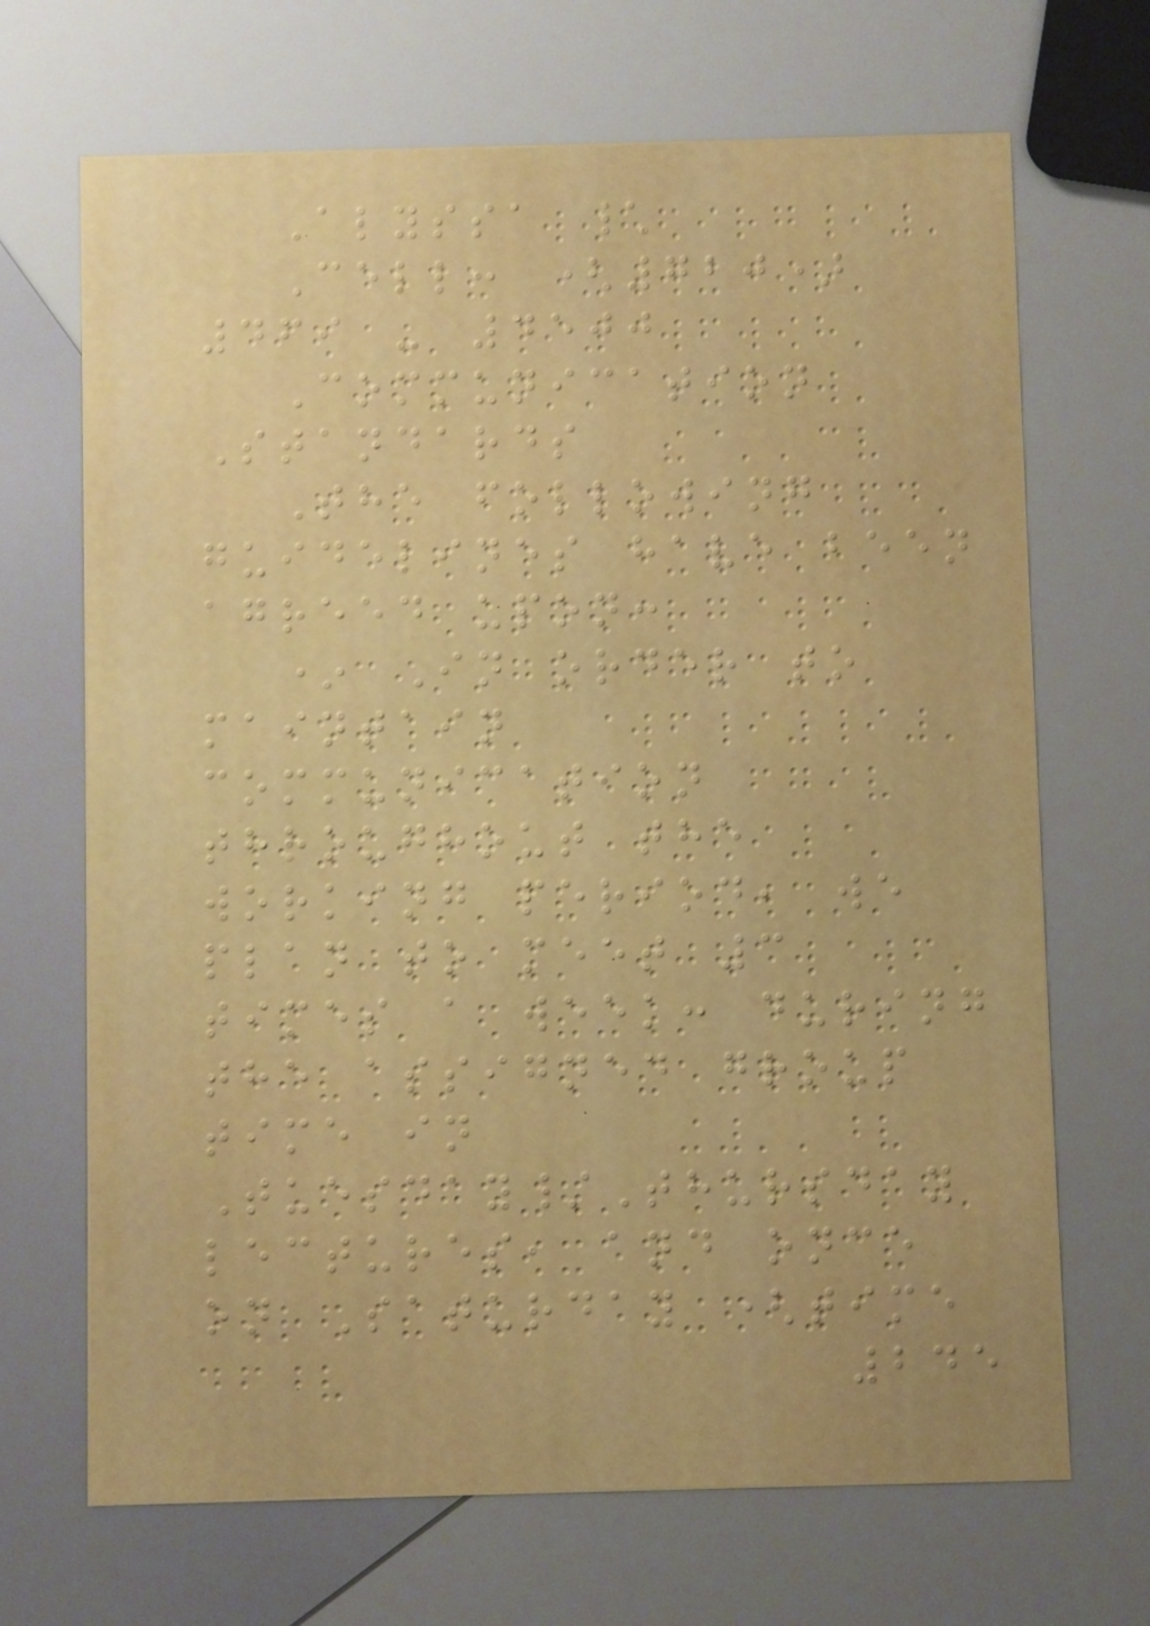Alyssa \
Cell: (720)
469 - 4500
Communication
Standards
The following
guidelines have been
agreed upon:
* In order to
maintain
communication
throughout the
working period, we
plan to meet 3
times a week: during
the assigned group
time in
Tuesday/Thursday
lectures, and once
on Saturday (time
245
